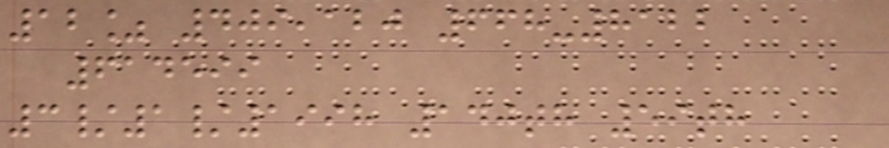12% 409,120 668-8122
614599
3/1/1998 140th 59th
